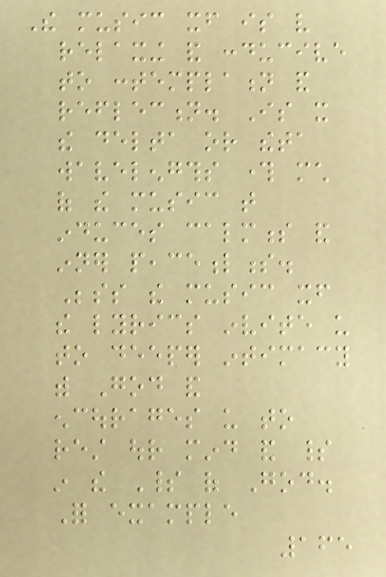The music itself is very
relaxing and conducive
to contemplation and
reflection. Is it
the delta or theta
wavelengths through much
of the music that
induces calmness and
inner peacefulness.
Besides the music itself
the lyrics invite us
to deeper intimacy
with God and
encourages us to
rest our mind and spirit
in the Spirit of God.
For example
165
